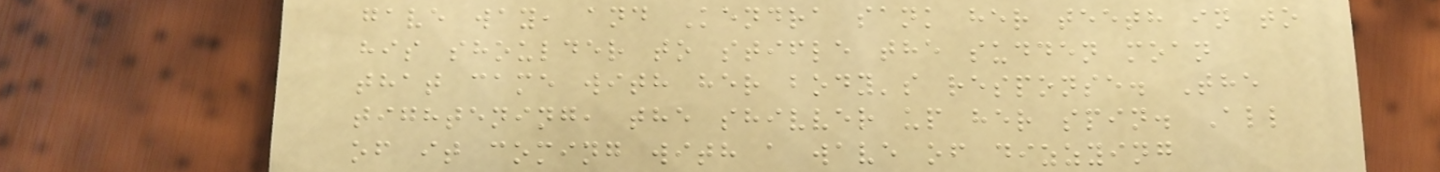gave way, and Kendra sank her teeth in to
his shoulder to stifle the sudden moan
that came with her body's response. The
tightening, the shivver up her spin. All
of it coming with a wave of dizzying
